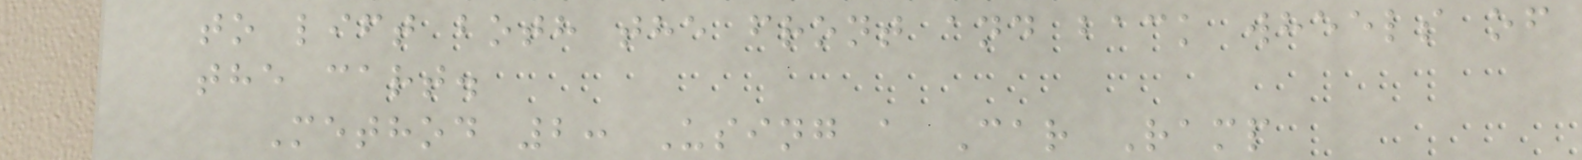to lift both the front and back wheels of
the cart.
Method 2: Using a Car Ramp
